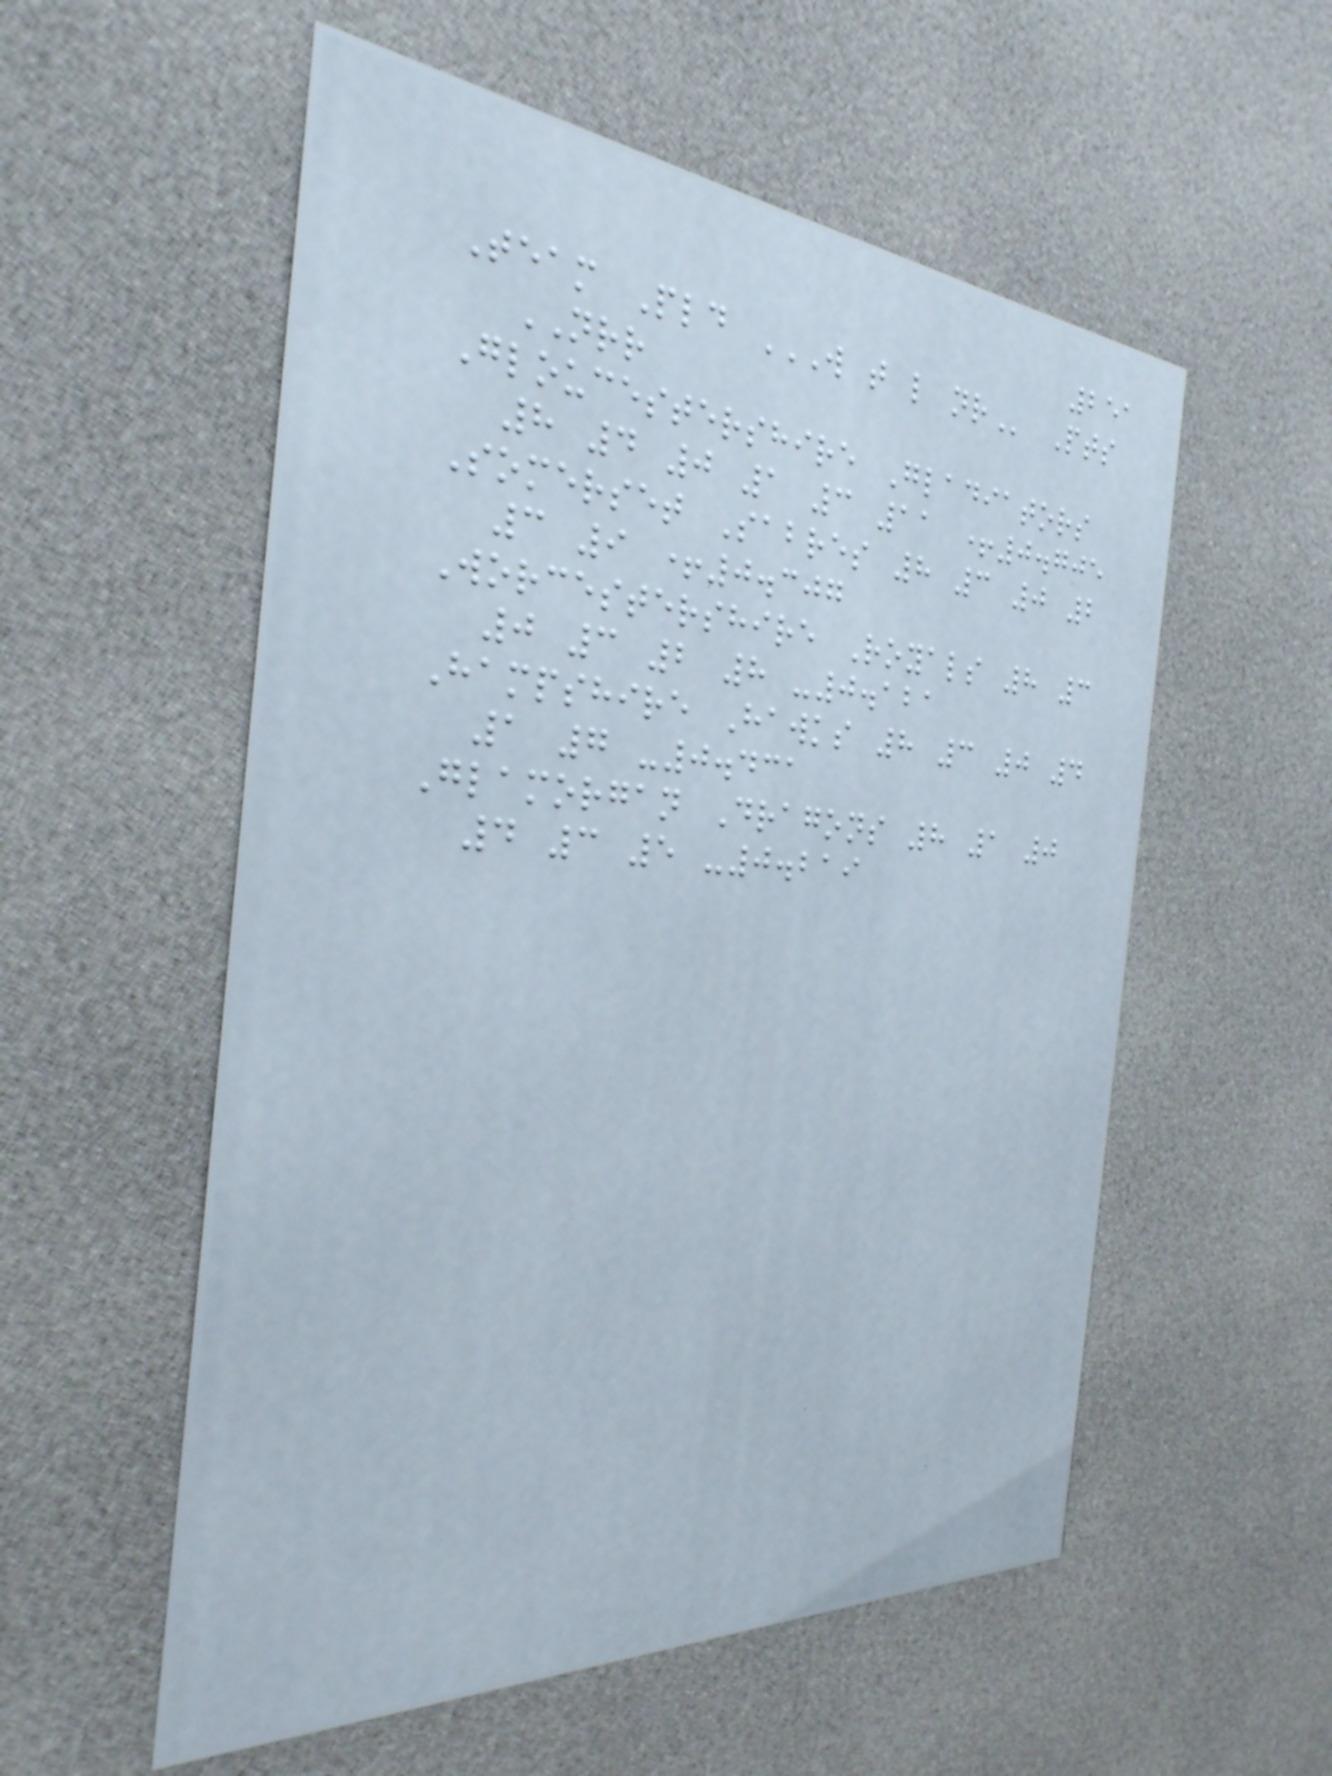251
Team Pld W T L NR Pts
NRR
Gloucestershire Gladiators
8 4 0 1 3 11 +0.705
Somerset Sabres 8 3 0 2
3 9 +0.307
Worcestershire Royals 8 3
0 3 2 8 -0.121
Hampshire Hawks 8 3 0 4
1 7 -0.431
Glamorgan Dragons 8 1 0
4 3 5 -0.219
